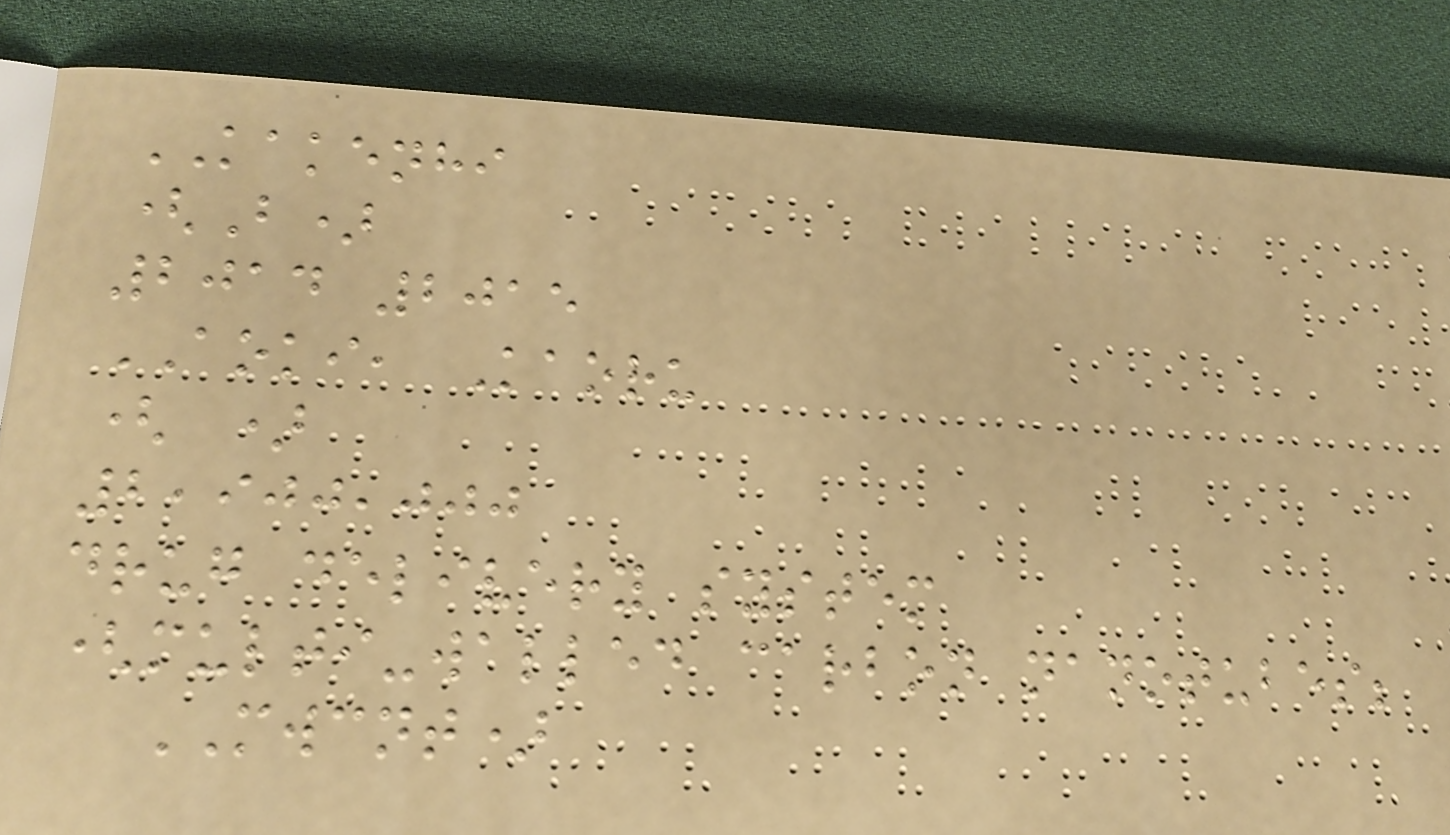KAKENHI
(B)
2014 2015
AOKI, Kaoru
( )
2,900,000
drug delivery system
(multi-walled carbon nanotubes;
MWCNT)
